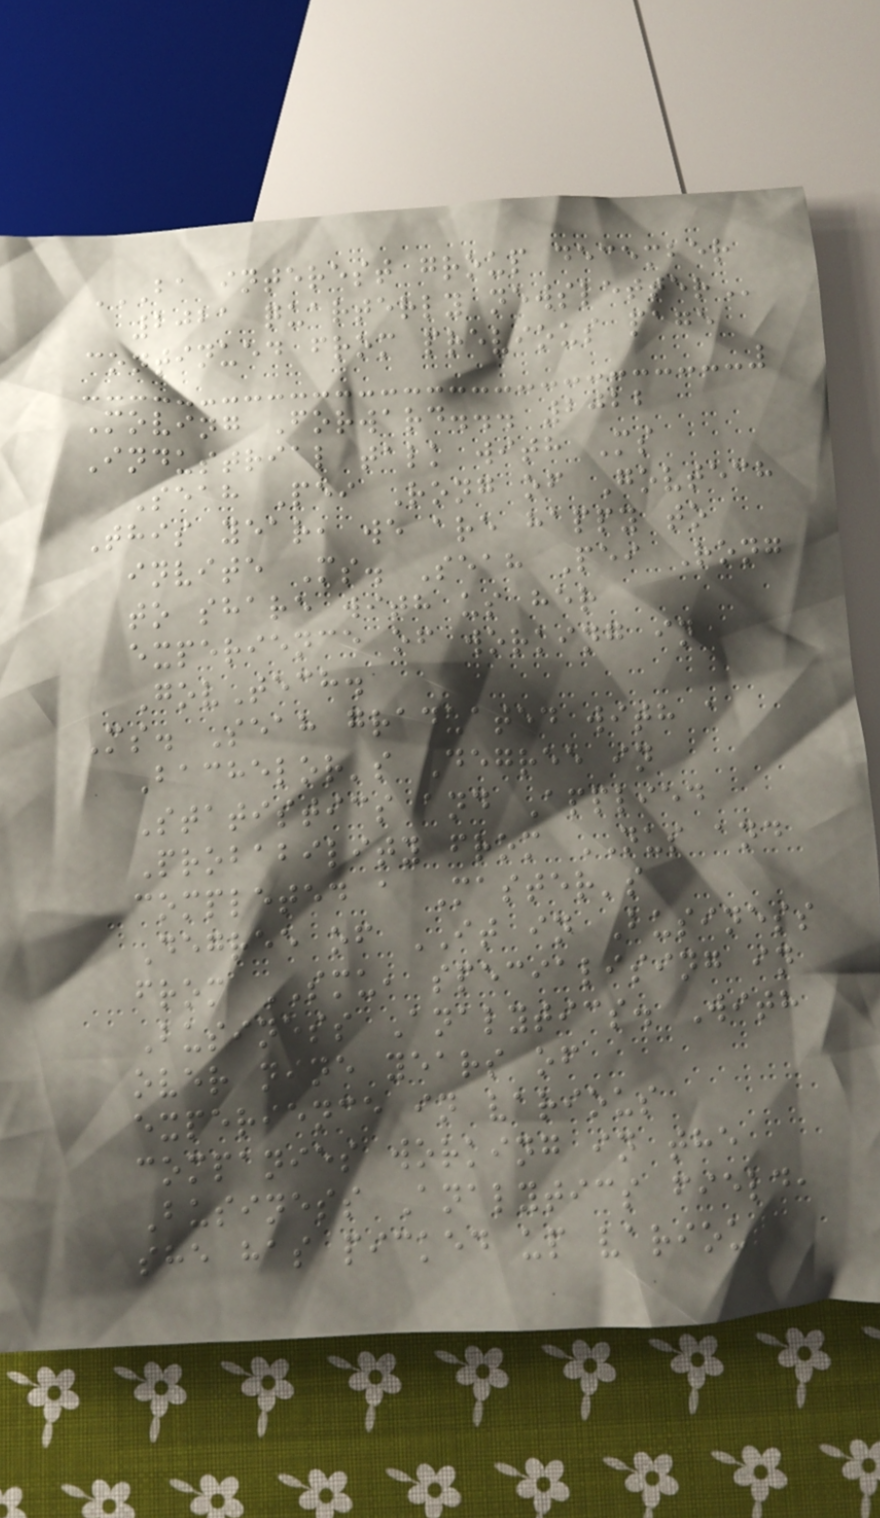BA INTEREST GROUP DECEMBER
2021 QUARTERLY NEWSLETTER
continued from previous page
Moving Forward... 2022
Industrial talk with Ms
Seah Pei Rong of Govtech
This year, we are happy to
invite Ms. Seah Pei Rong
to share with us her
experience of working in
GovTech.
Ms. Seah graduated with a
Bachelor's Degree in
Statistics and Applied
Probability from NUS and
completed a Master's
Degree of IT in Business
from SMU, specialising in
Business Analytics. With
over nine years of
experience in various
companies working in the
Business Analytics field,
she has picked up various
